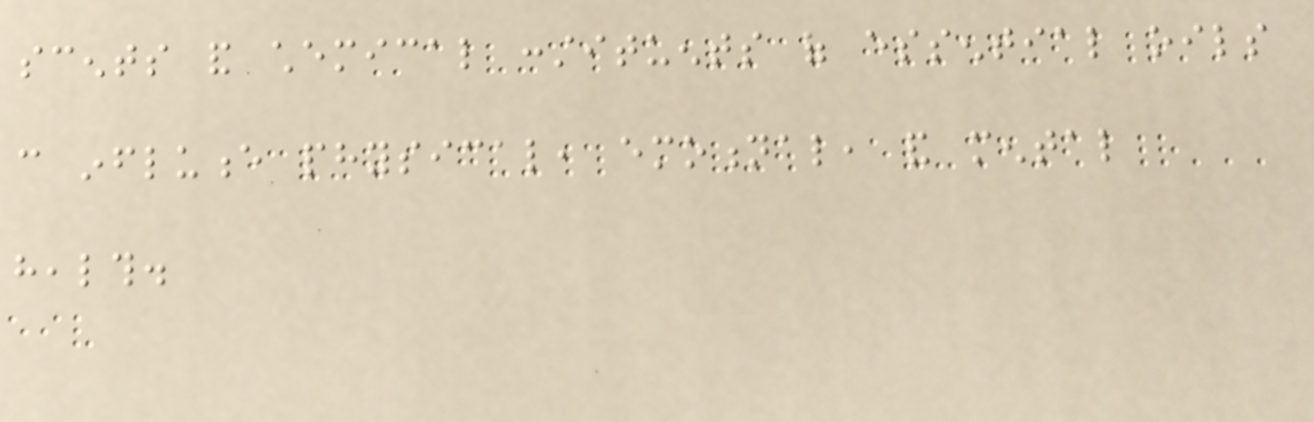scents and chemical constituents of essential oils
can influence physical, emotional, and mental
health.
